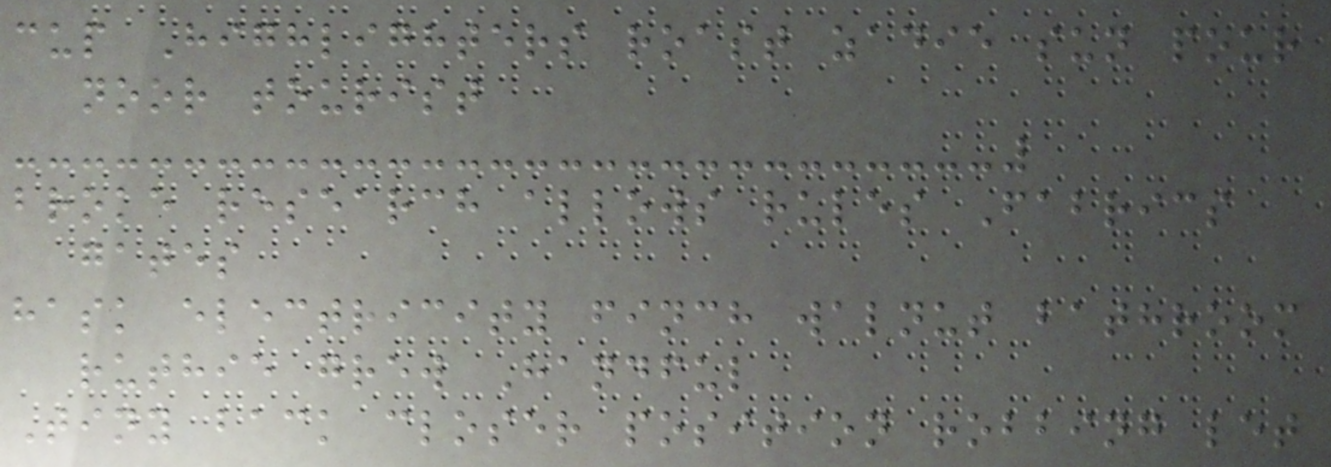cup Highlighters roast zadie sun pour
noor tourist
broke research allows rules Fabrics
gates
hask electricity finch walnut bathroom
ruthie grew Handful
Tiny back closer position robbing let
